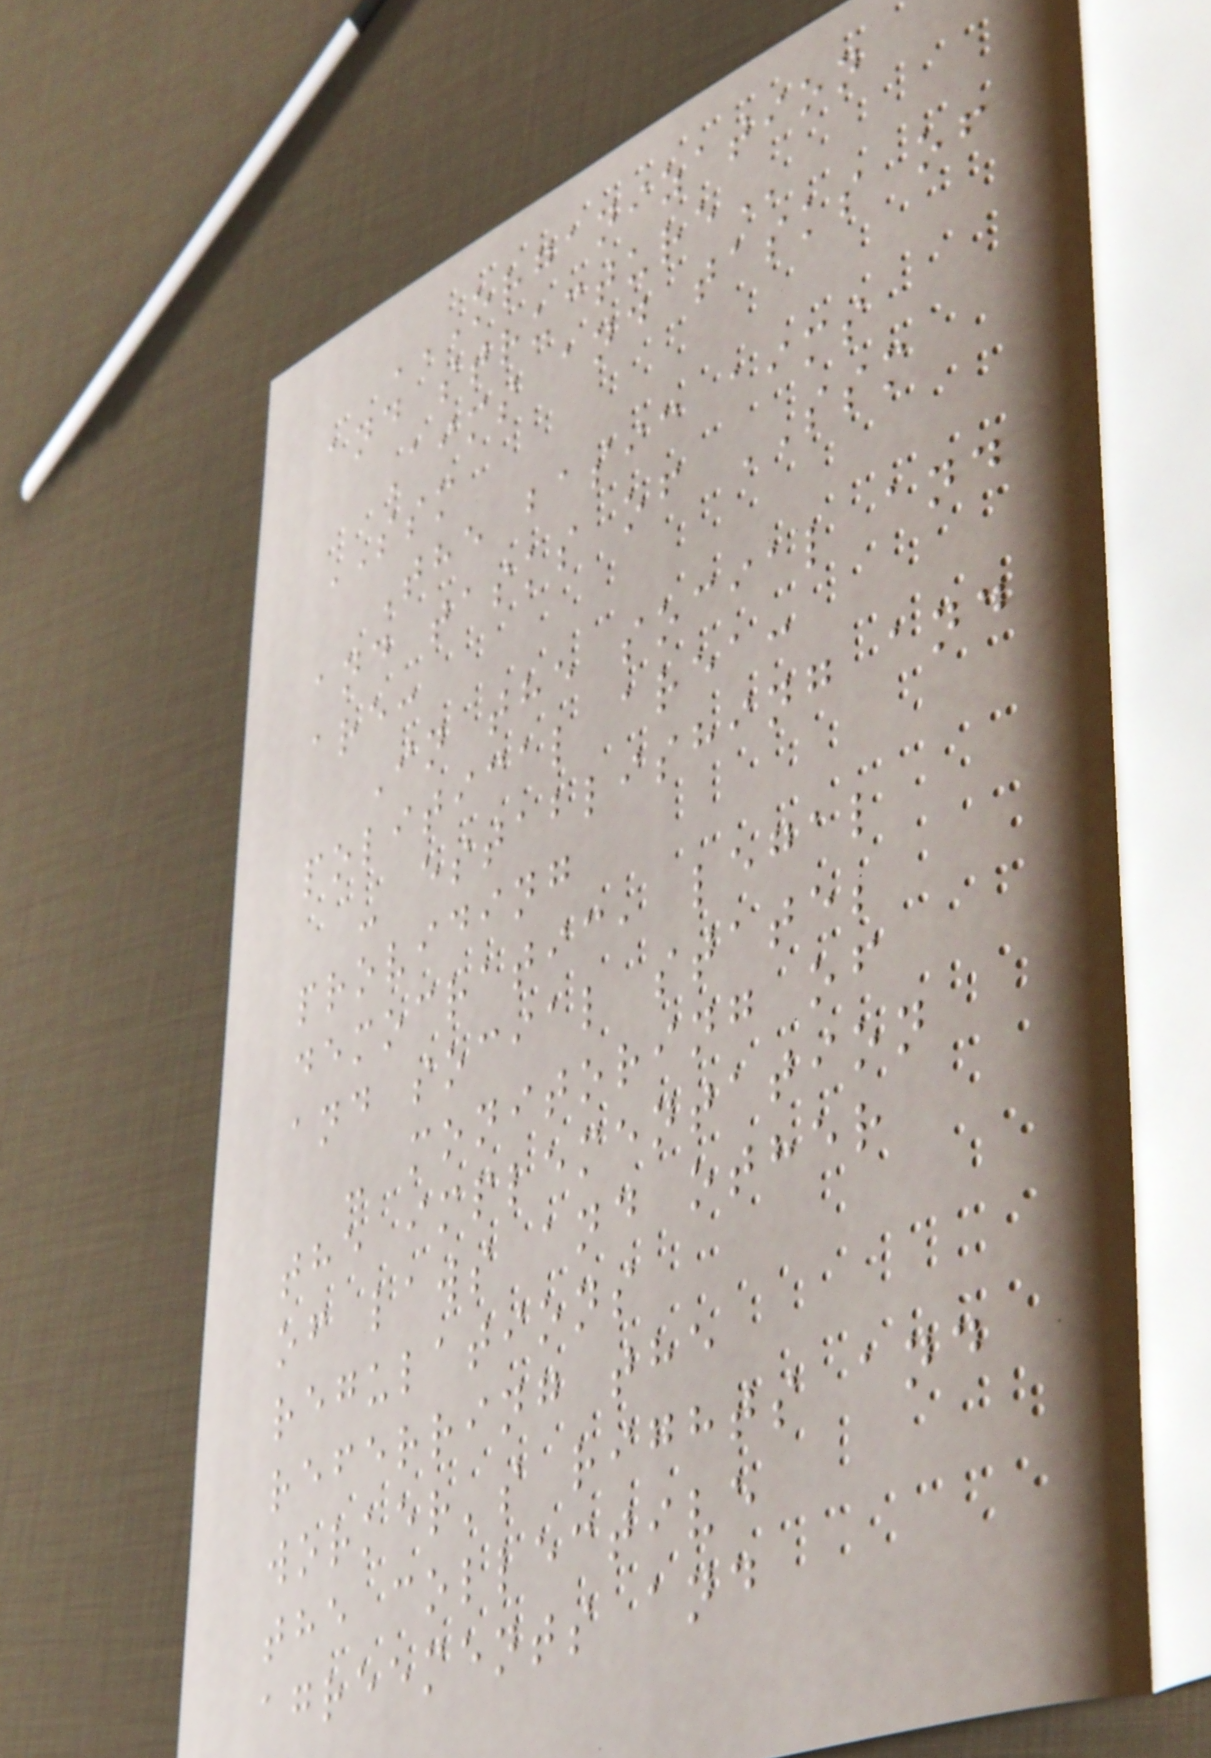ORGANIZATION
AND STRUCTURE
Aims and tasks of
SSM
The basic aims
and tasks of SSM
are:
In the social and
political area:
- establishing and
providing
democratic, legal
and social state;
- monitoring of
the implementation
of laws and other
regulations
referring the
worker's rights and
the collective
agreements and
